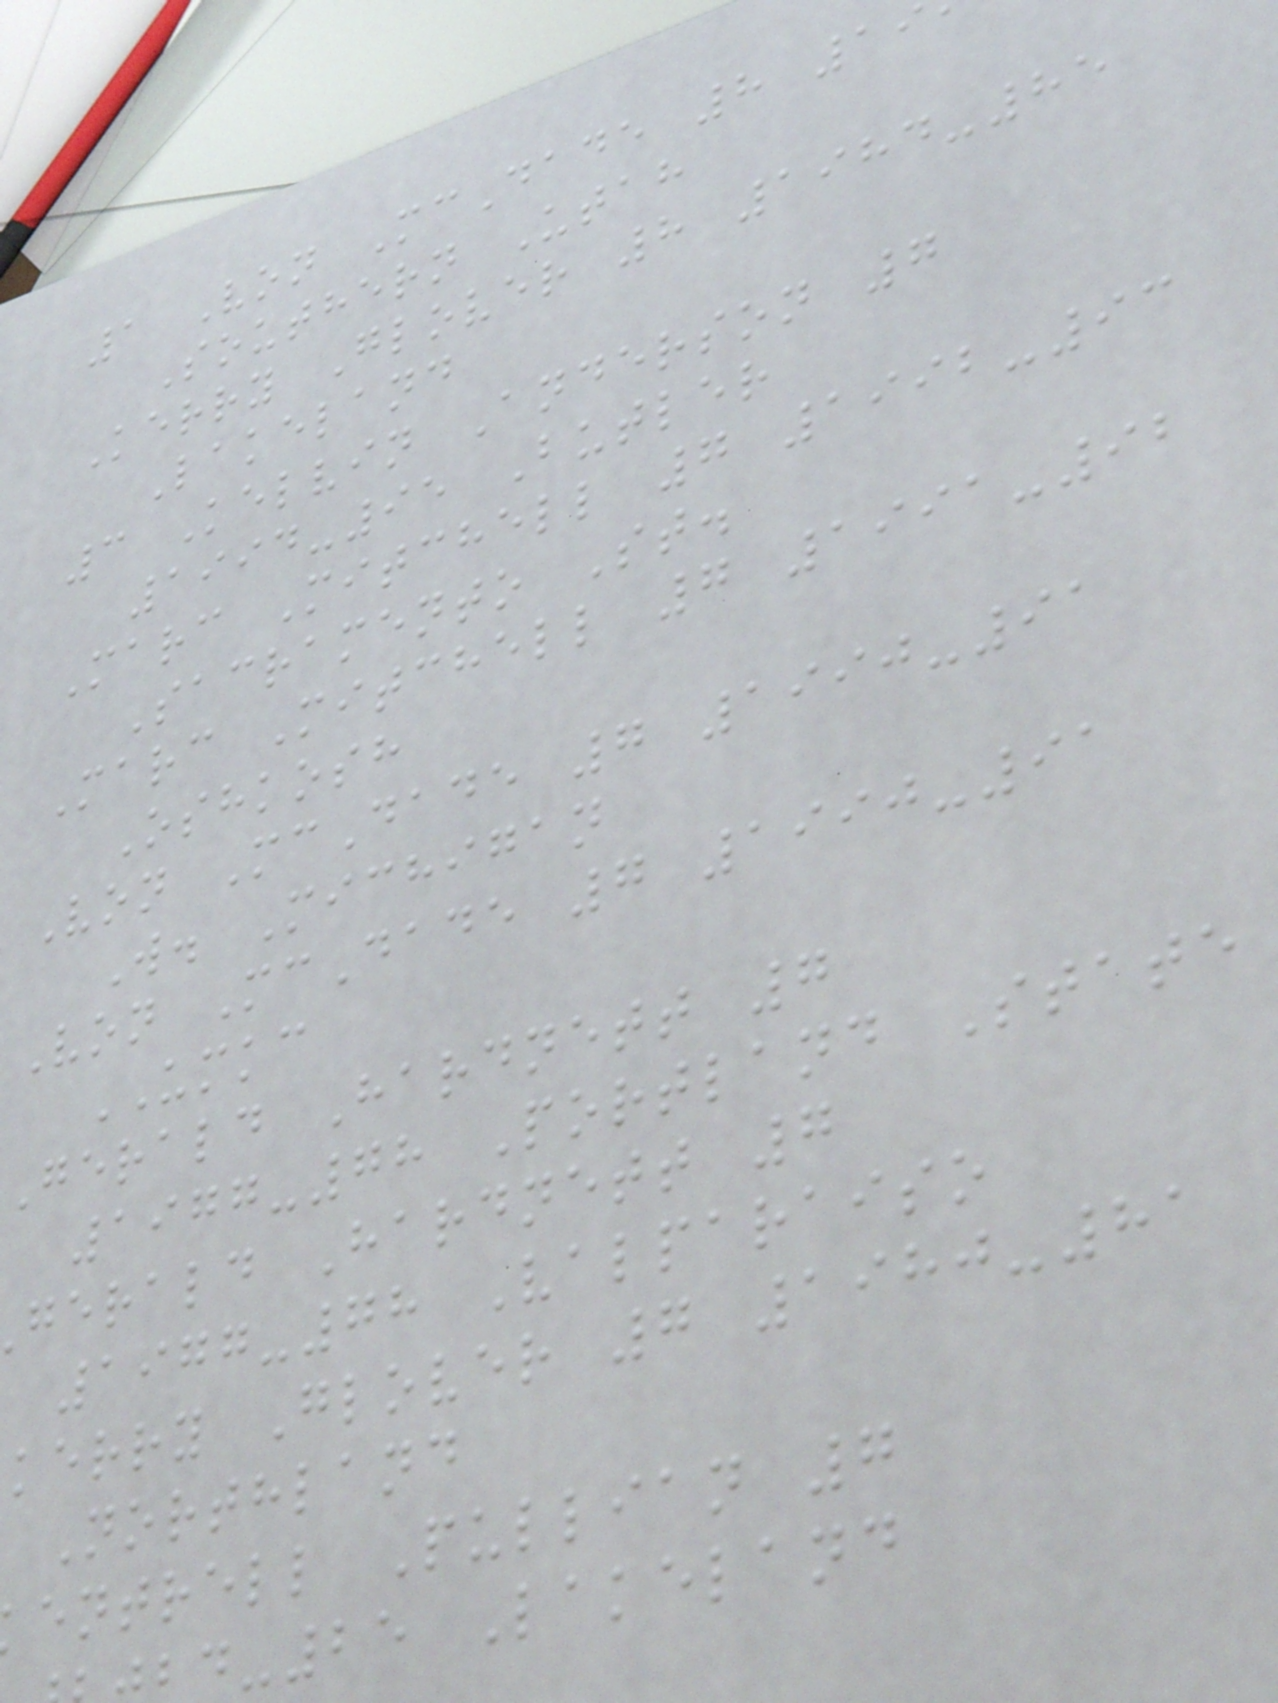1 Von McDade 8 19
Southern Utah
Kerry Glover 8 1984-85
Lakeland
3 Kelvin Anderson 7
1994-95 Butler
Marc Mitchell 7 1992-93
Sacramento St.
Marc Mitchell 7 1991-92
Oshkosh
Von McDade 7 1990-91
W. Michigan
Von McDade 7 1990-91
UMKC
Gerald Hardnett 7
1977-78 Portland State
gerald Hardnett 7
1977-78 Valparaiso
kerry Glover 7 1980-81
Northland
entrell Pullian 7
-25 Lakeland
